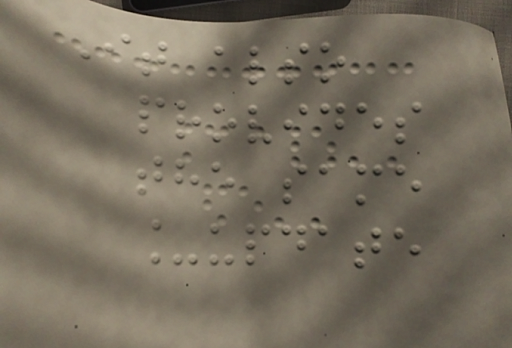It also
provides
the same
_update
